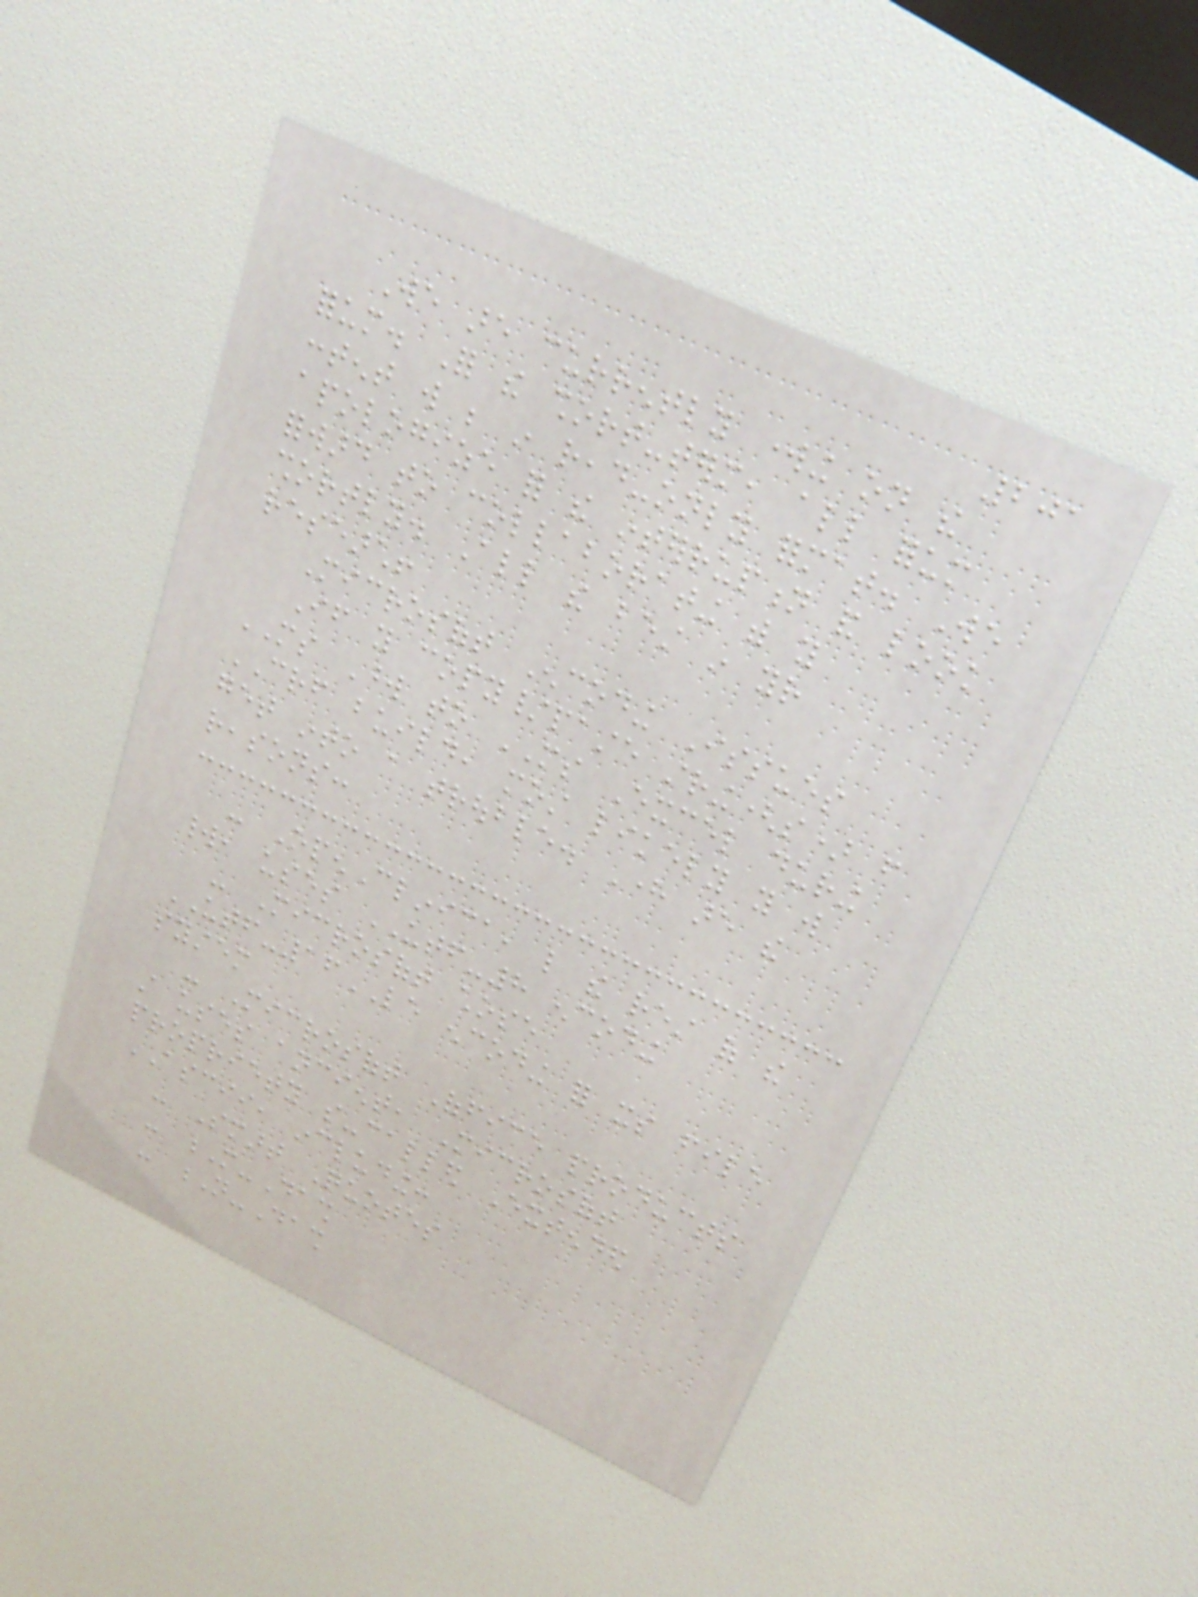201
We are currently working on the
forum. For the short-term, all forum
content will be in read-only format. We
apologize for the interruption and look
forward to collaborating with you
shortly. All the best in your
research!
Microsoft Encoding Issues
If you copy/paste string(s) from
MS Word to MS Excel during
CRF build, most likely you will
get into a trouble. Here are the
reasons:
- OpenClinica, like the rest of the
world, uses UTF-8 encoding
- Microsoft chose
UTF-16LE encoding for its file
system
- Microsoft Office products
still uses ancient, Microsoft
propriety so-called Extended
ASCII, including:
- Smart Quotes
- M-Dash
- N-Dash
